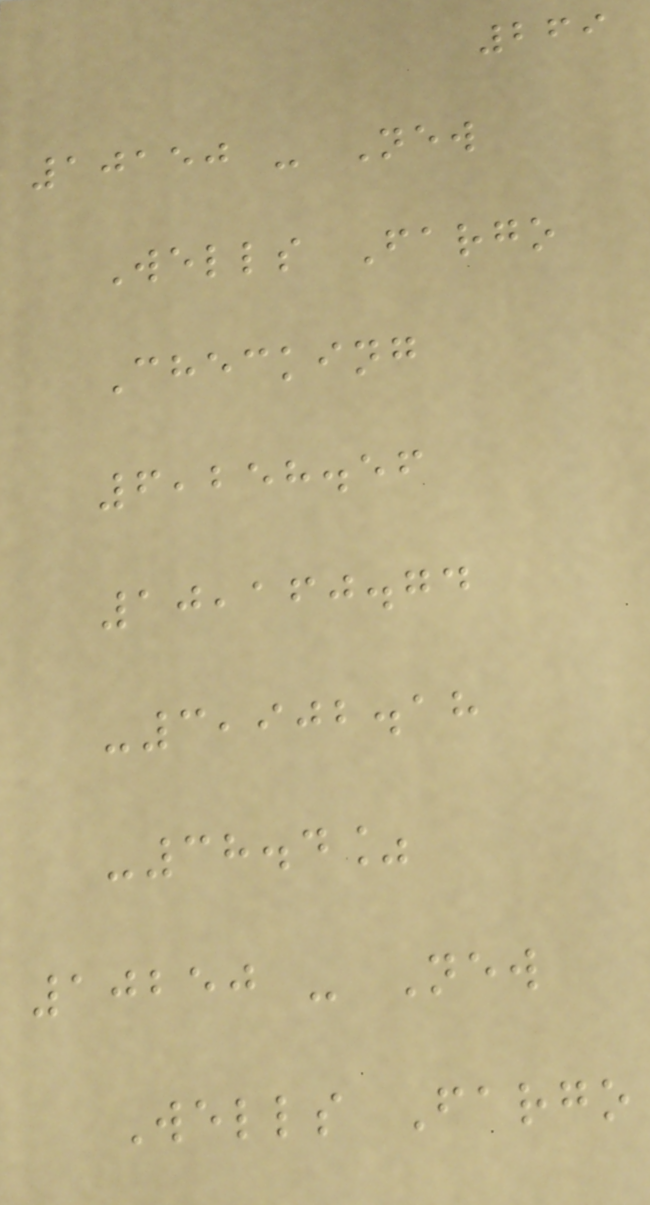269
10150 - New
Wells Fargo
Checking
6,258.56
10,160.74
-3,902.18
-38.4%
10250 - New
Wells Fargo
